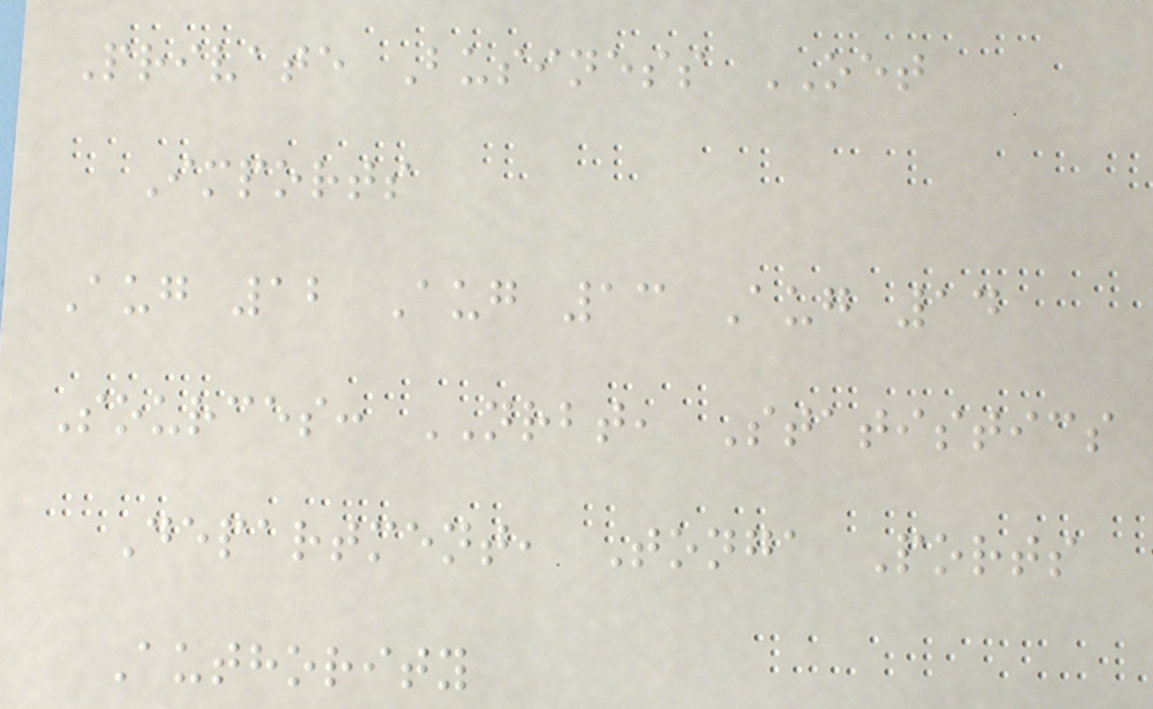Private Business OET
Imports
Aug 12 Aug 13 Aug 14
Sources: NRBT, Statistics
Department, Tonga Ports
Authority
